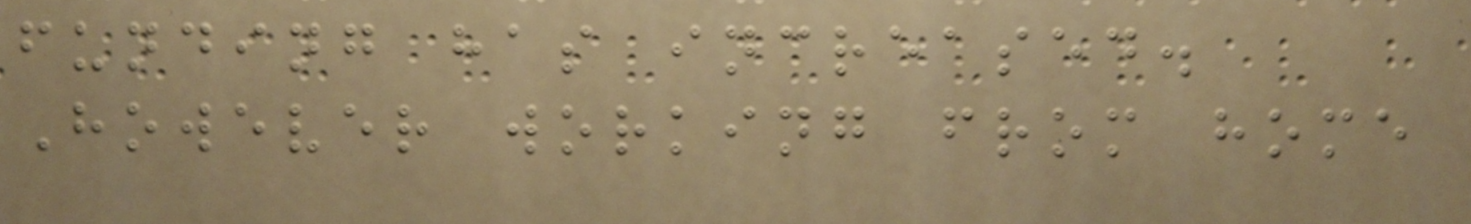funding has increased.
However working from home
